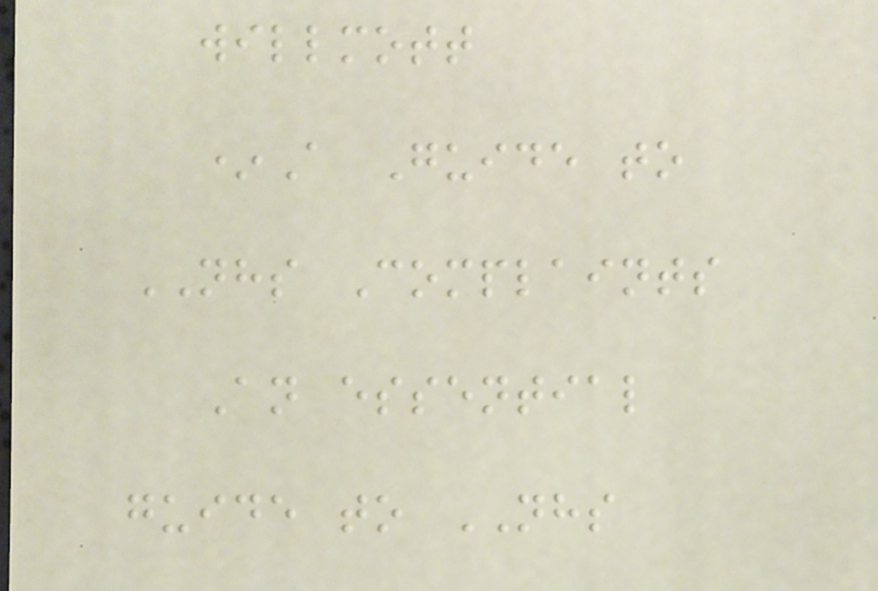willmott
*A Guide to
NHS Complaints
An essential
guide to NHS
